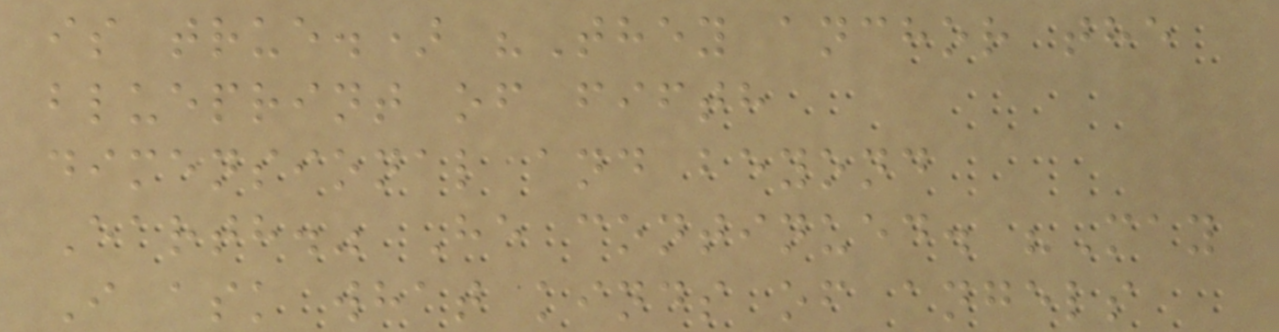is true.) "They anchor the
blueprint of fifth
dimensional and beyond
Earth." He continued. "May
I ask what kinds of angels
